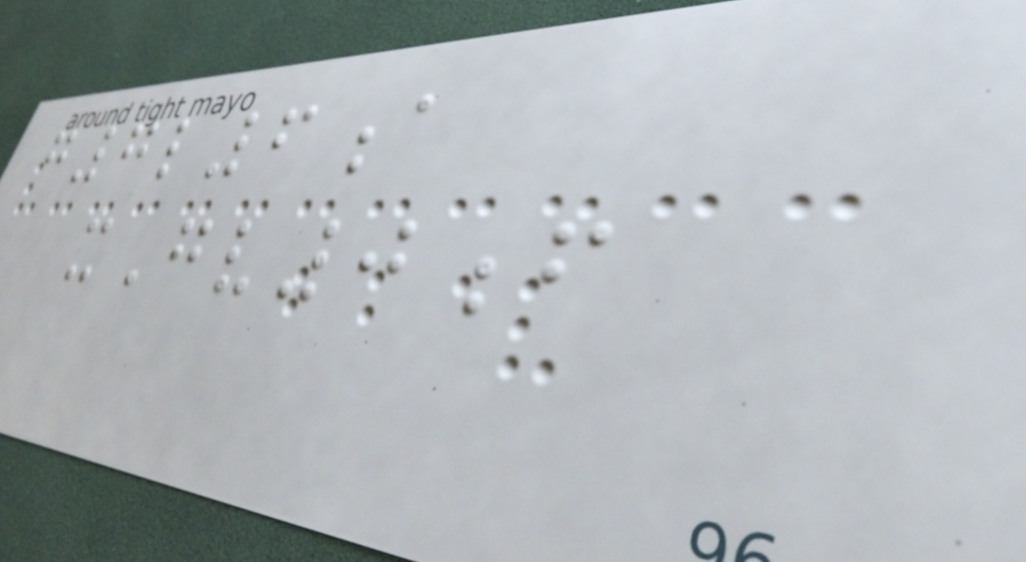g7l6a
xGv0f
